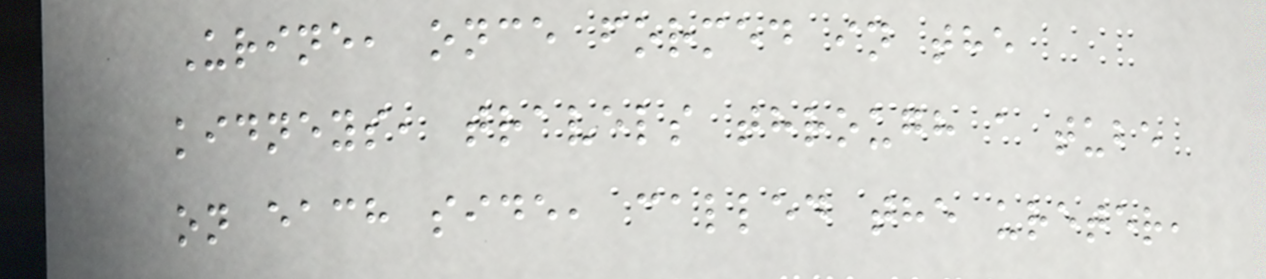Urine, once formed in the
kidneys, travels through a tube
on each side, called the ureter,
